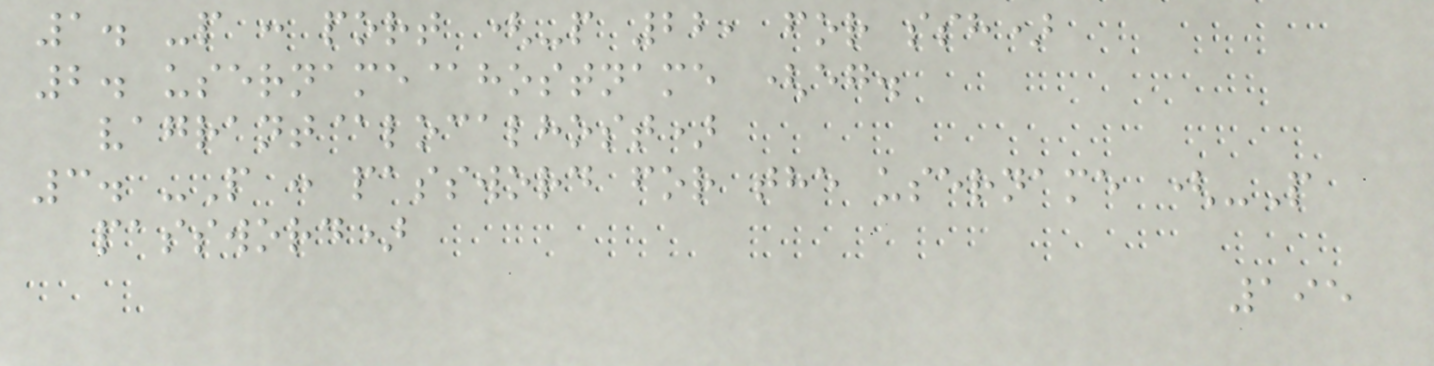1. -p : port (-p 22, for ssh)
2. username@hostname (eg.
vagrant@localhost)
3. -P : password for the username (-P
password)
195
